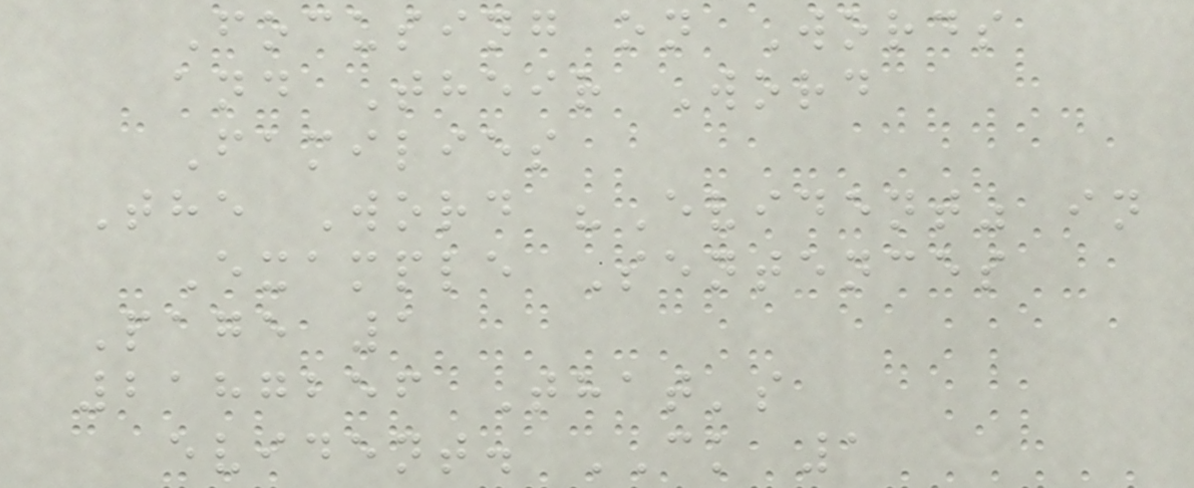Focusing on Words
and Their Word
Families
The Word "Evident" in
Example Sentences
Page 1
2187256 That's
evident. CK 1
